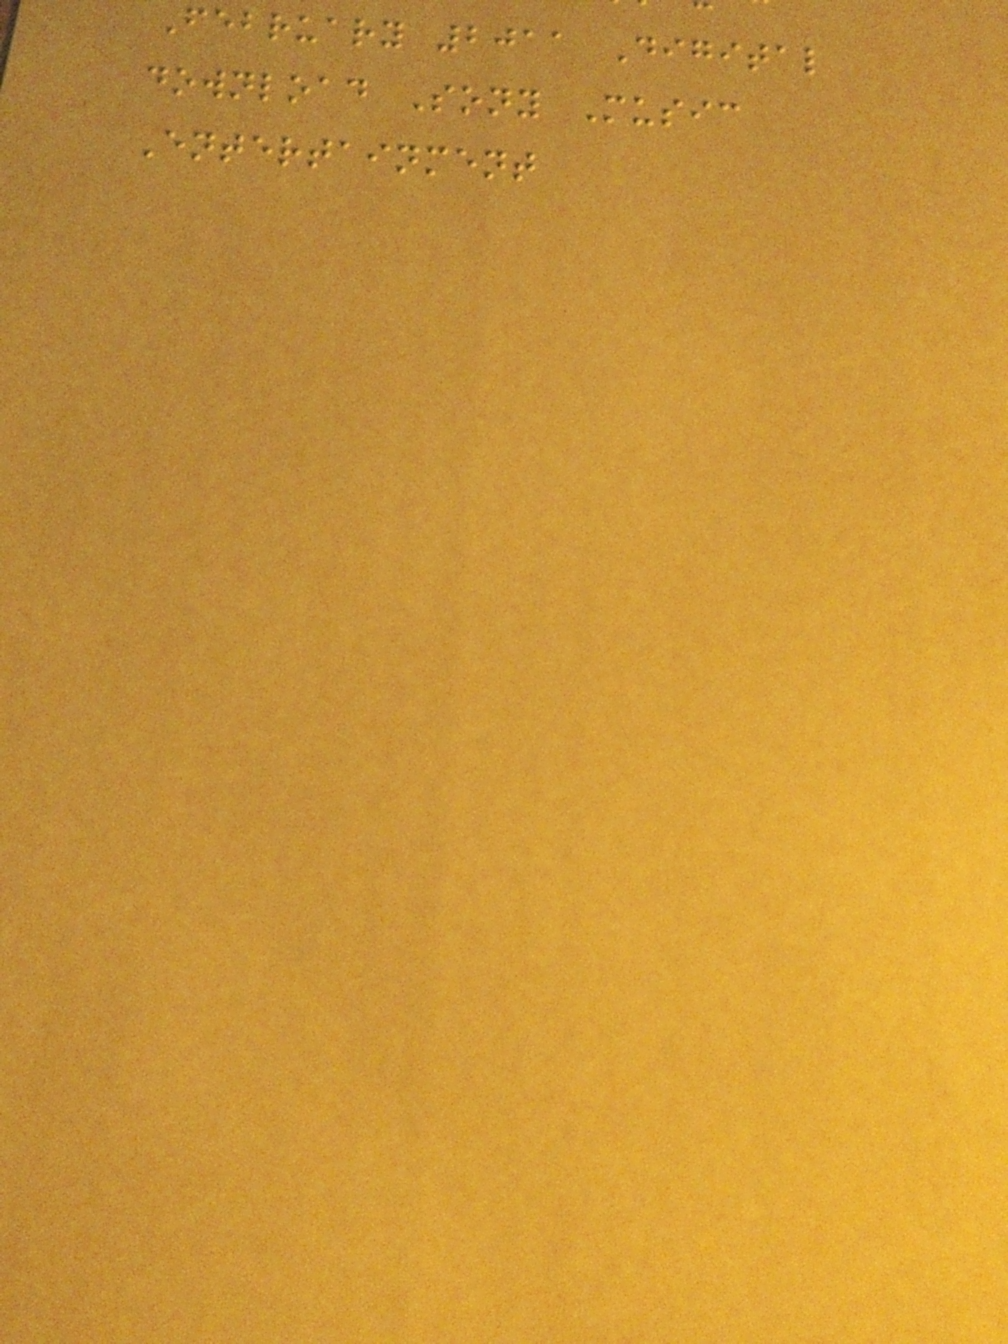February 2011 Digital
download Sony Music
Entertainment
